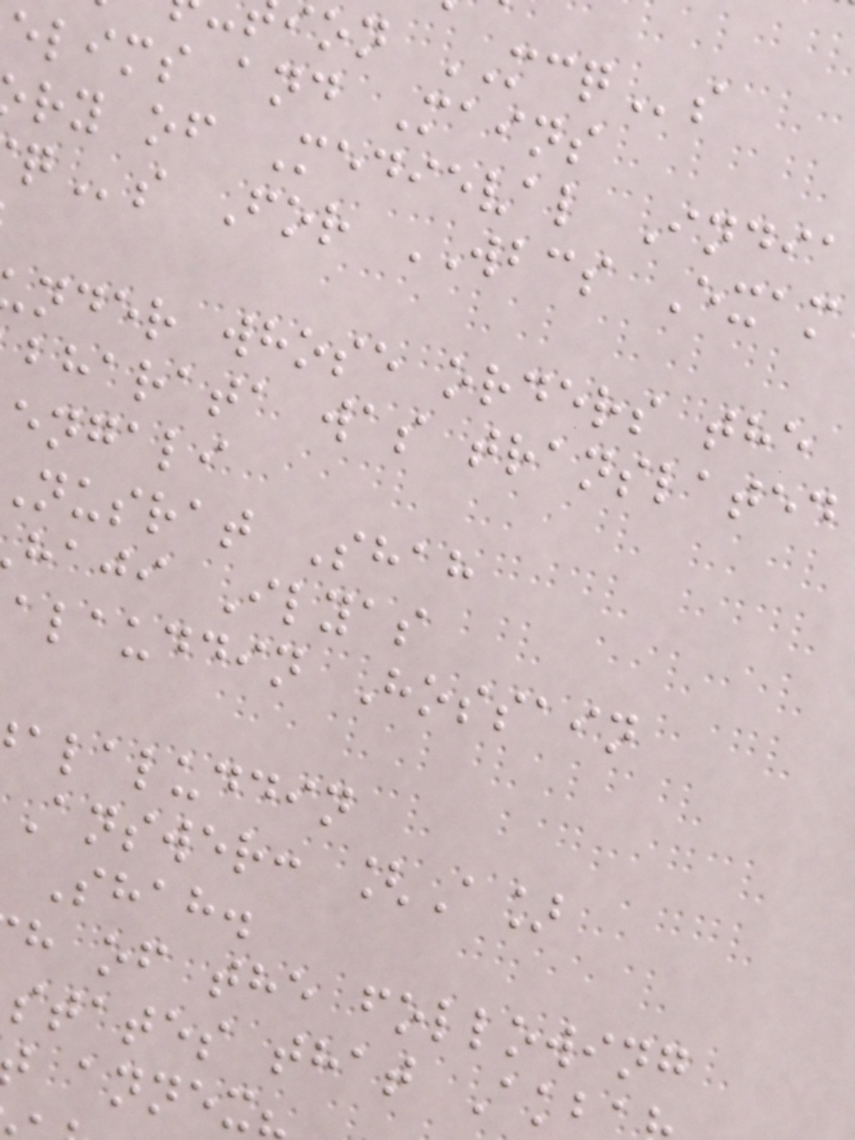ion MCQs
elims and Mains
ry of Medieval India
s For WBCS Exam
nder whose orders the
bharata was translated
engali
nusrat Shah
haji Ilyas
alauddin Hossain
alaluddin
Answer: [A]
Shah.
h of the following
states that Akb
annex
